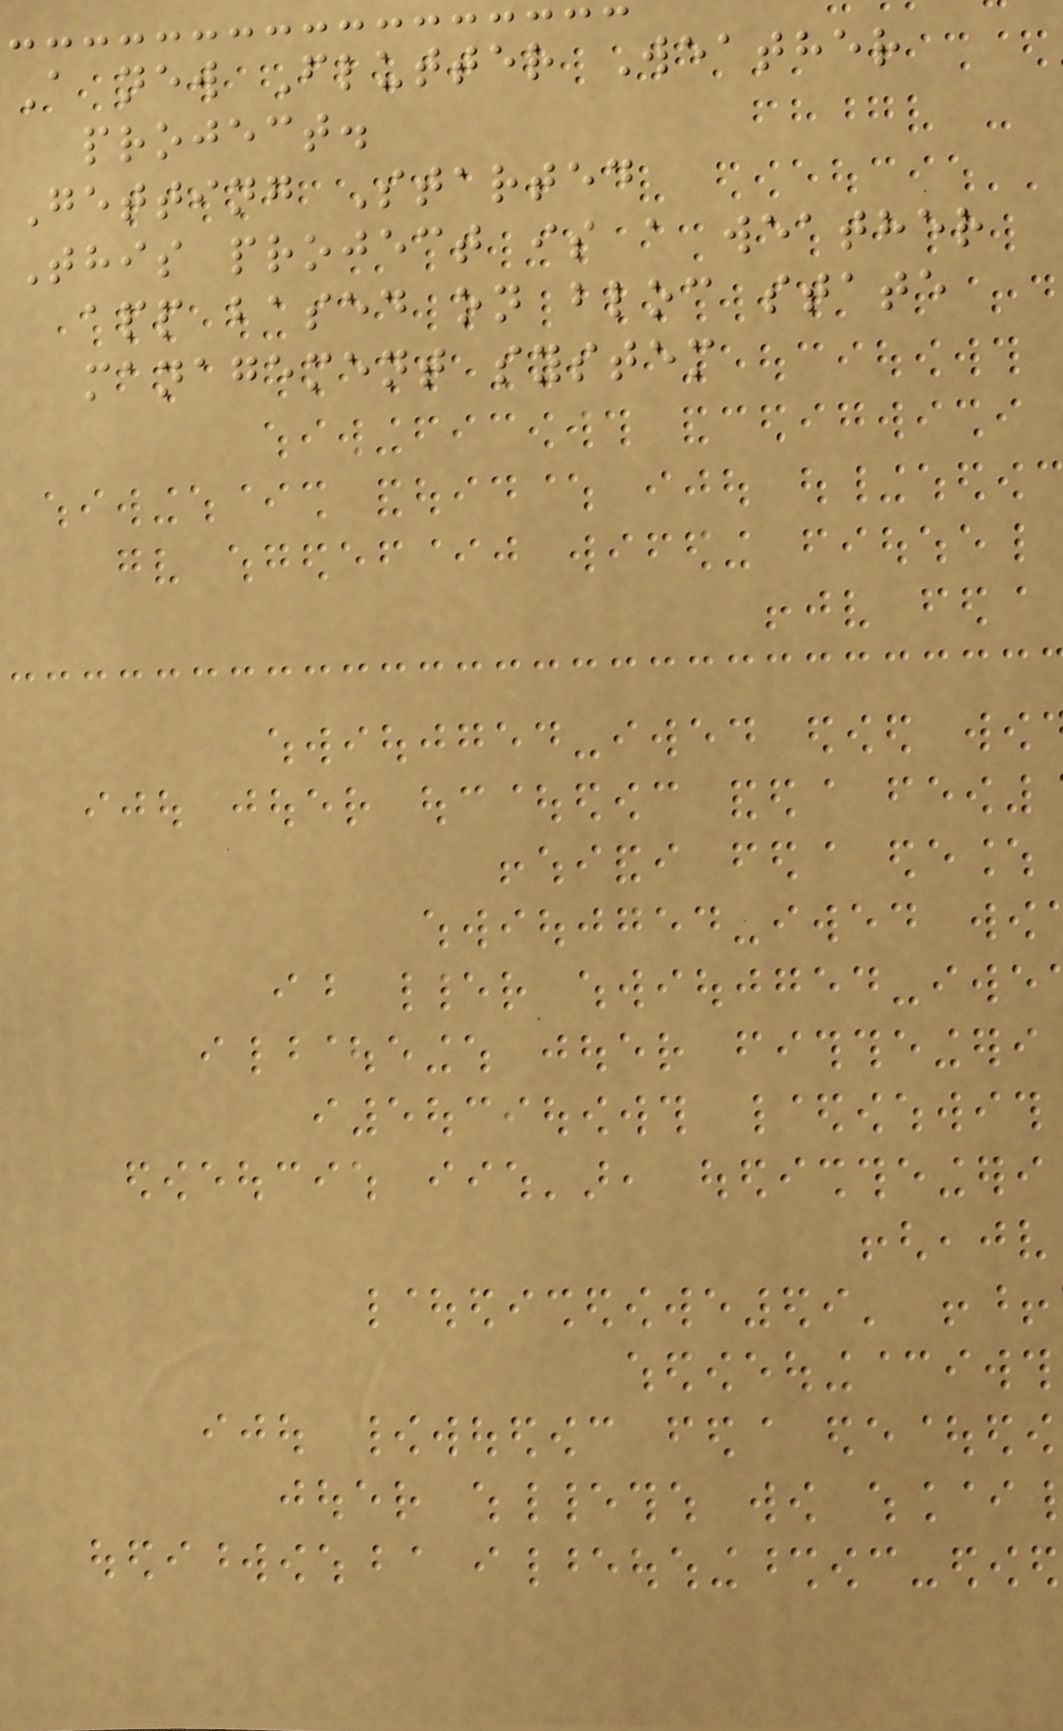A new Flutter Weather
project.
Getting Started
This project is a weather
app based on bloc state
management system
